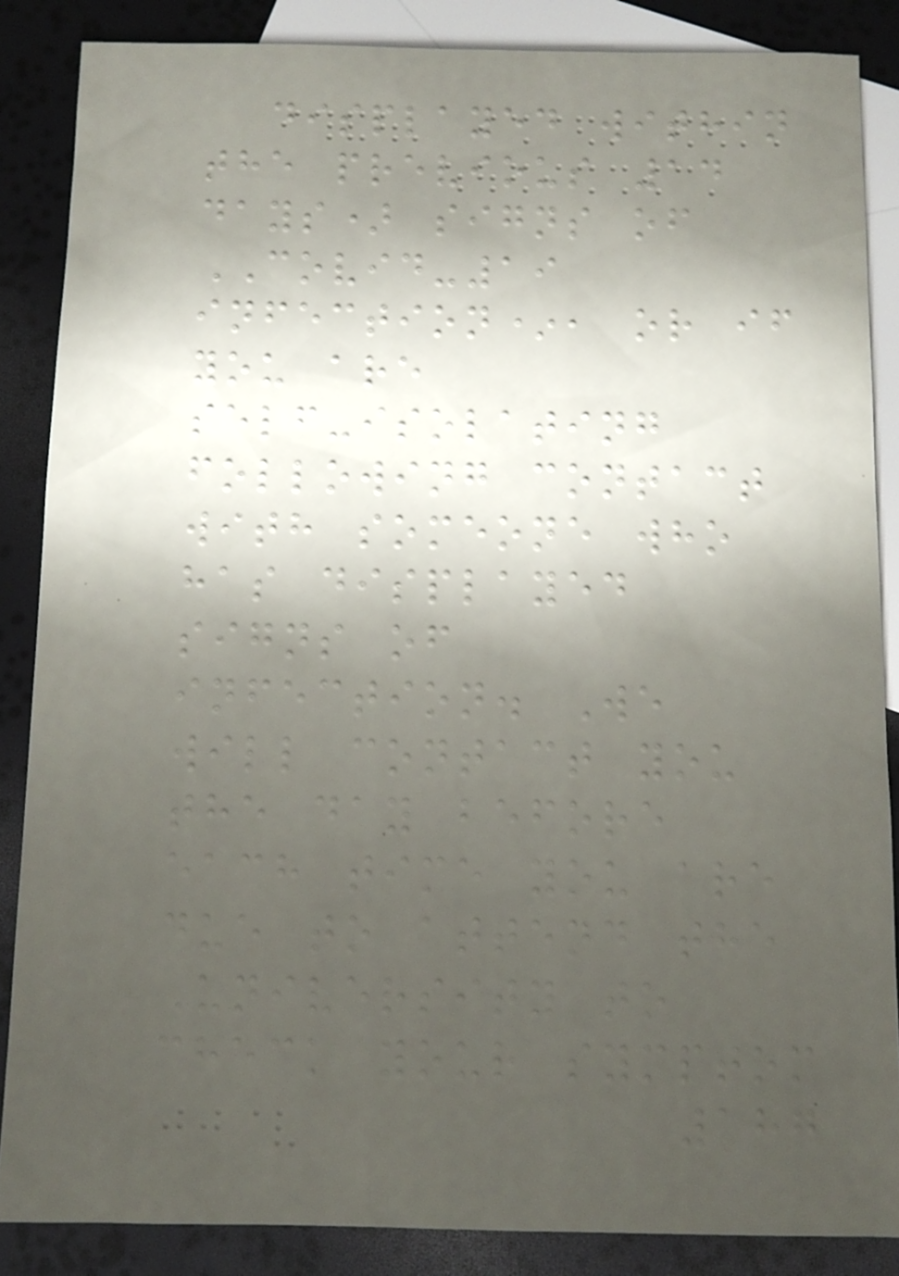displayed within
the previous 14
days) signs of
COVID-19
infection*, or if
you are
self-isolating
following contact
with someone who
has displayed
signs of
infection. We
will contact you
the day before
each time you are
due to attend the
University to
check your symptom
187
